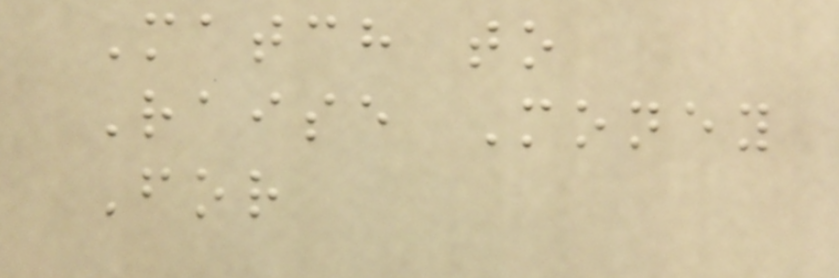Match to
Raise Money
For
